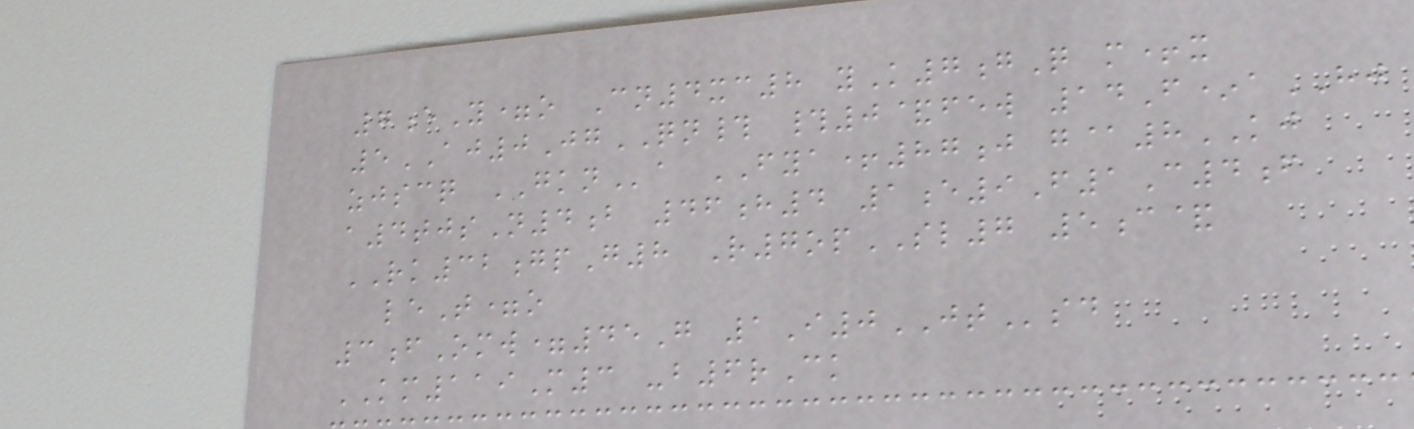7eY=o Cn4xc8 yK7gQ m+x
5AJ0JgQN# #0&few 14F*aHJ
zjscq GKNa FYA+87j g@8KJ
a4tjsN4b 46h4 1e9F1C4f
RK32gpG8 R7opSL7 5c&
leT=o
3fOmw=45G 1I0JTsd
KM119M3 -b6rCk
